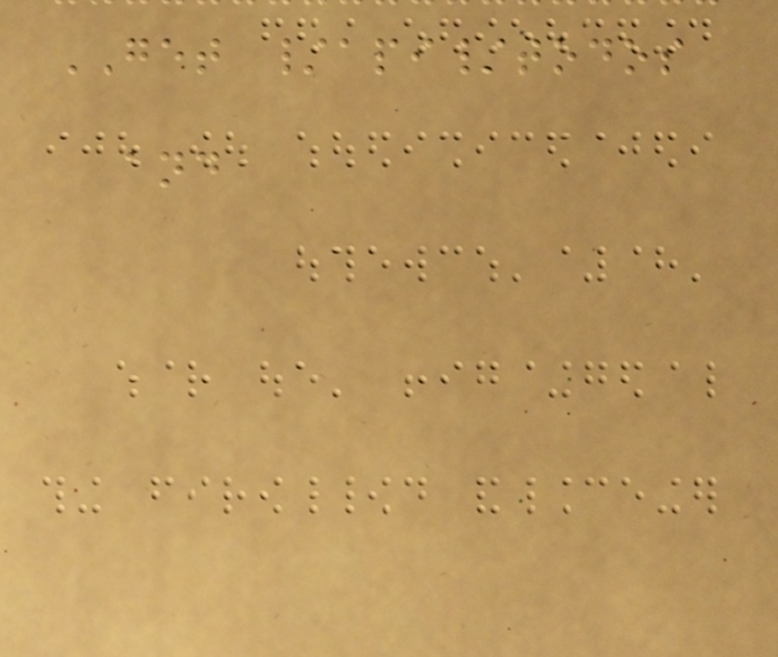GET /api/todos
and
